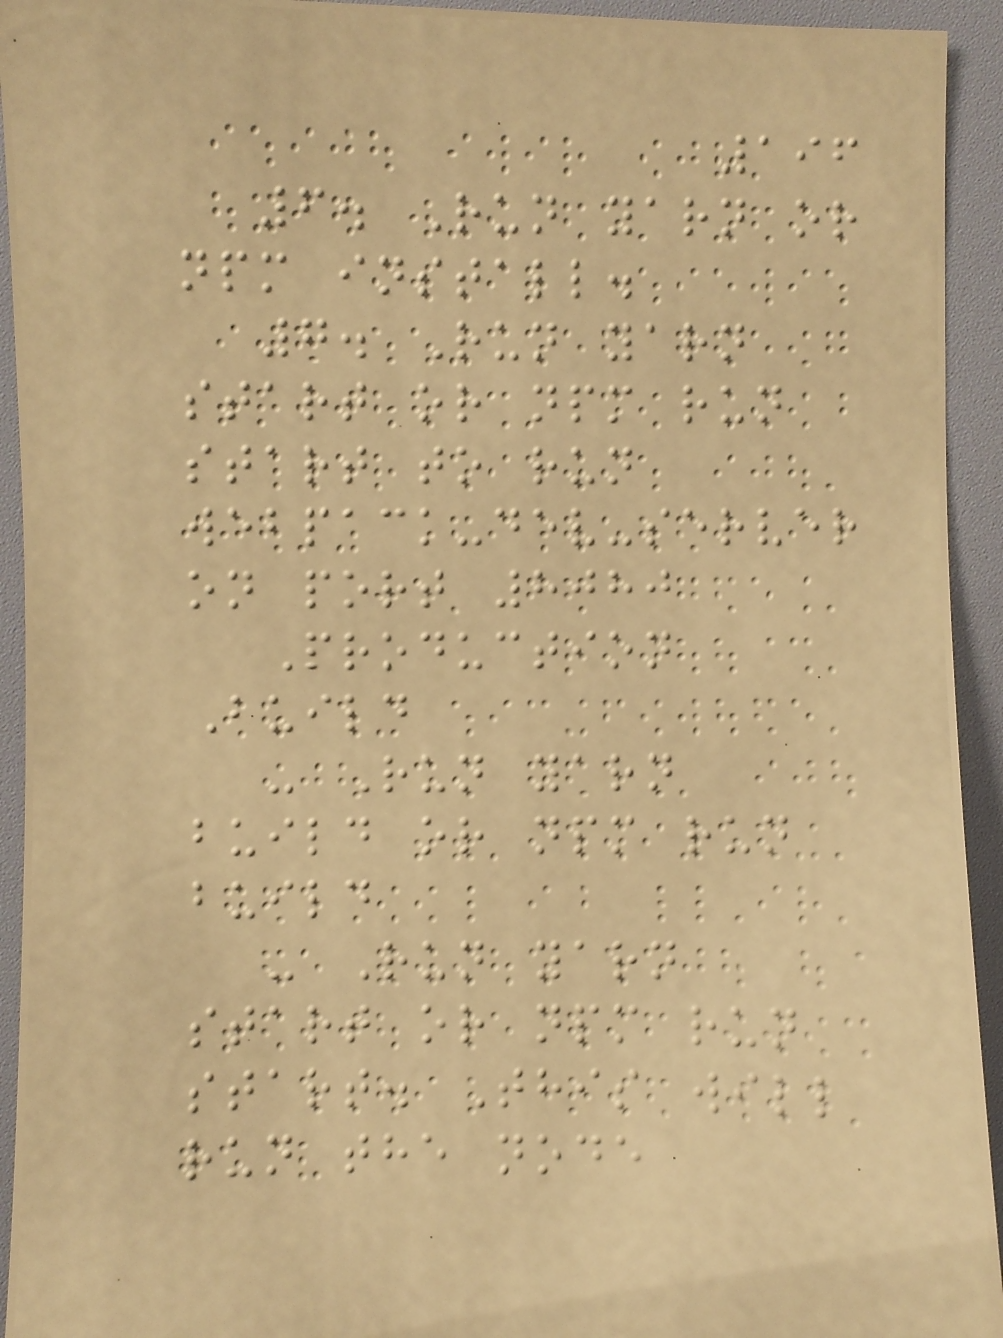196
6. Run yarn or
npm install.
7. Run yarn
start or npm run
start to run
webpack-dev-server
on port 8080
Production
Build
- Run yarn
build or npm run
build
- Run yarn
start or npm run
start. This will
run the node
